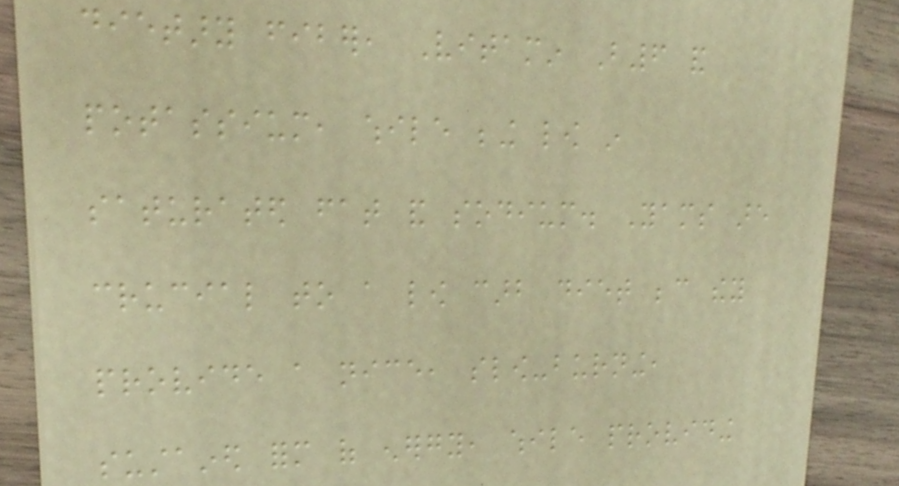dietary fiber, Vitamin B6 and
potassium, while being low in
saturated fat and sodium. Yams are
crucial to a low carb diet because they
provide a nice, slow-burning,
sustained form of energy, while providing
